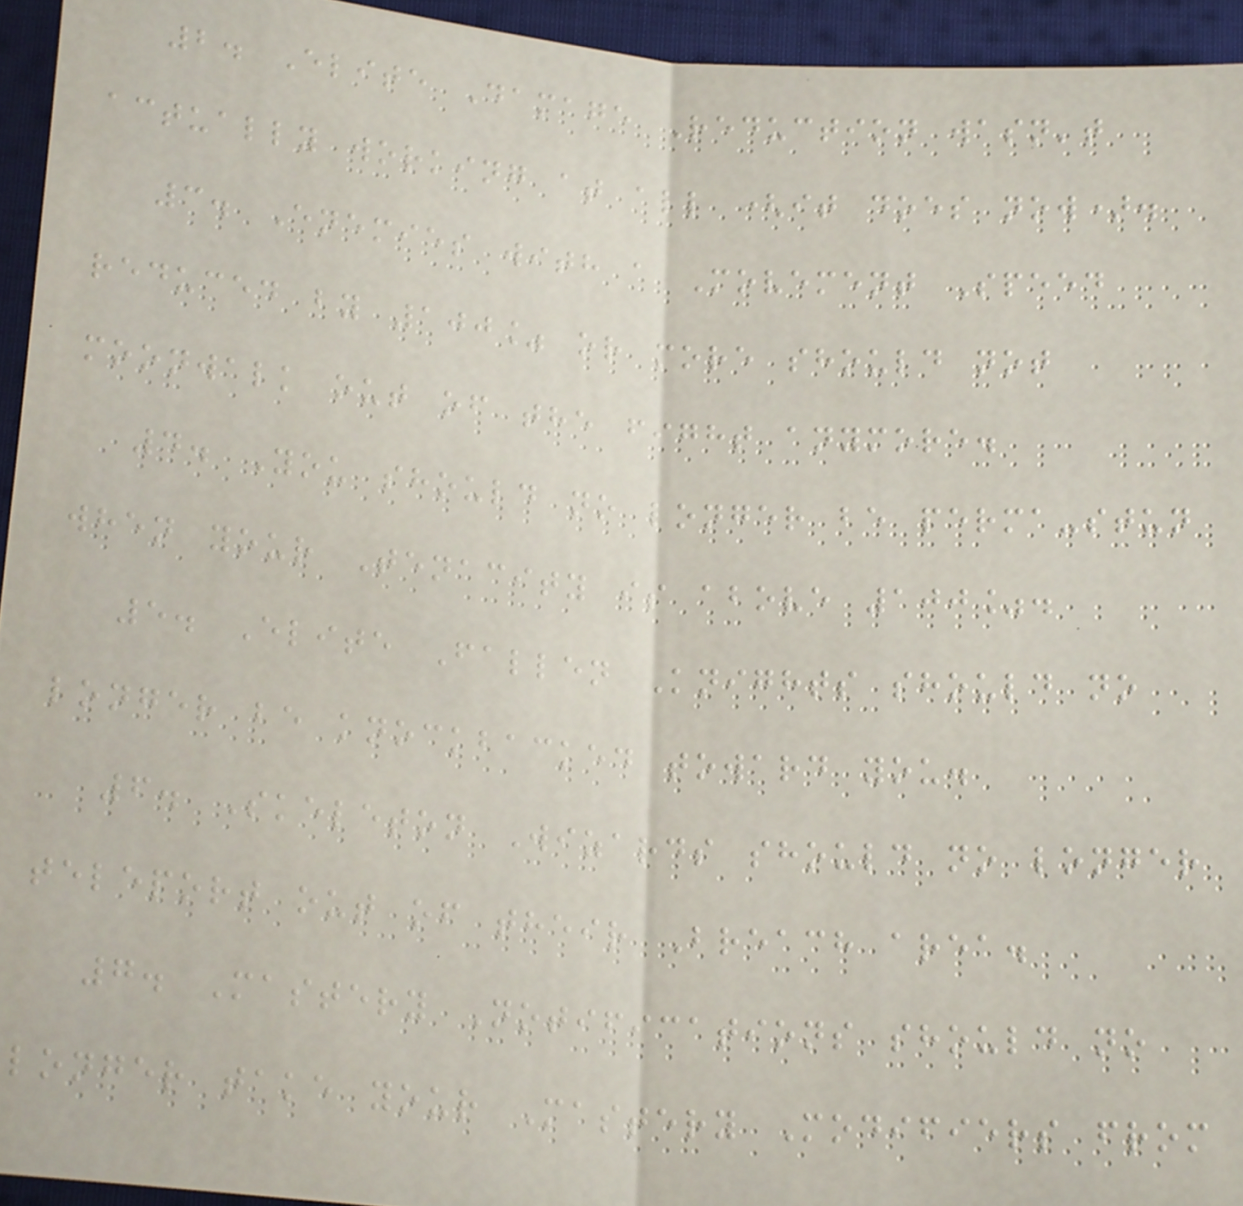2. Elite Damage Reduction wasn't
actually working at all (it does now).
3. Enemies with a Movement Speed
reduced by 100% or more should not
moonwalk out of the fight anymore.
4. You should no longer be perma-stun
when your Tenacity is above 100%.
5. Elite Fallen Knights should no
longer be knockbacked toward you.
6. Skeleton Wizards should no longer
teleport out of their Breach area.
7. Mastery Notifications should no
longer take your Mastery Modifiers from
